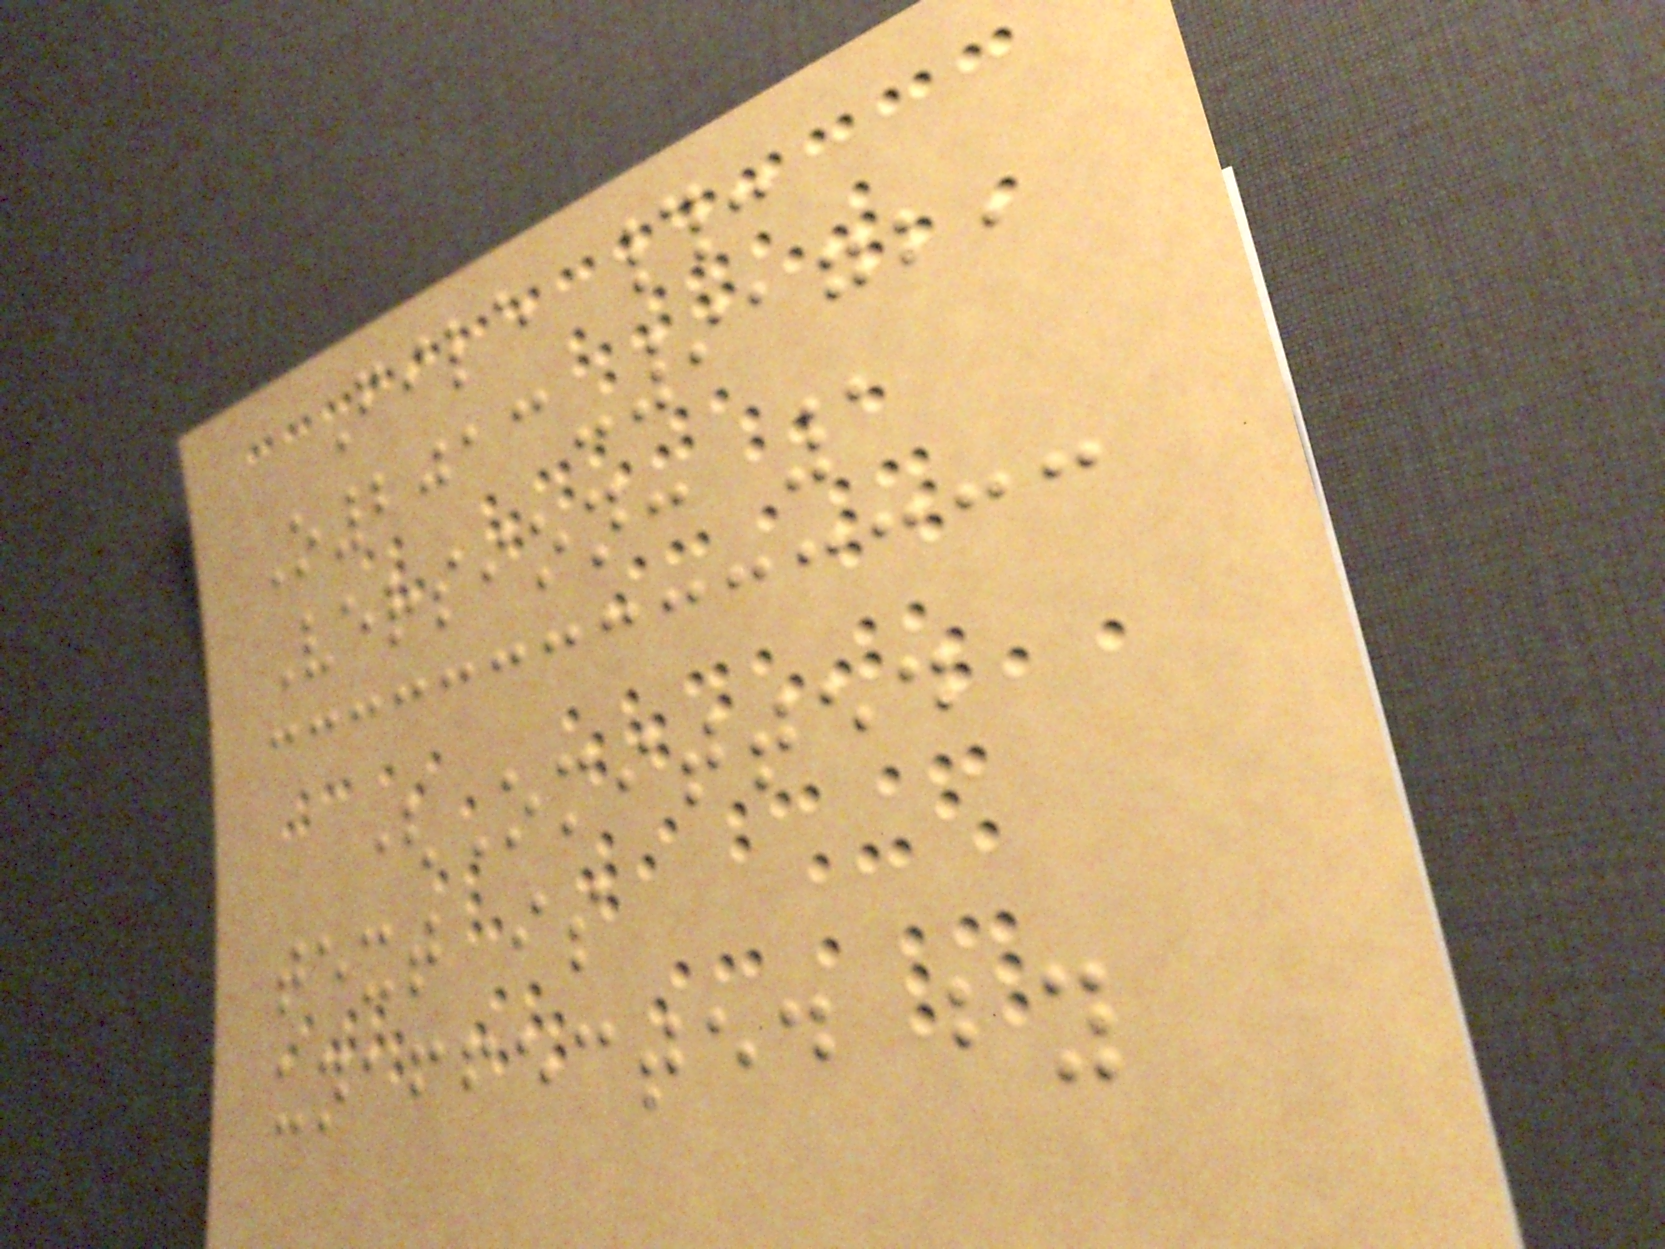File #:
O2013-9172,
Version: 1
(Omitted
text is
unaffected by
